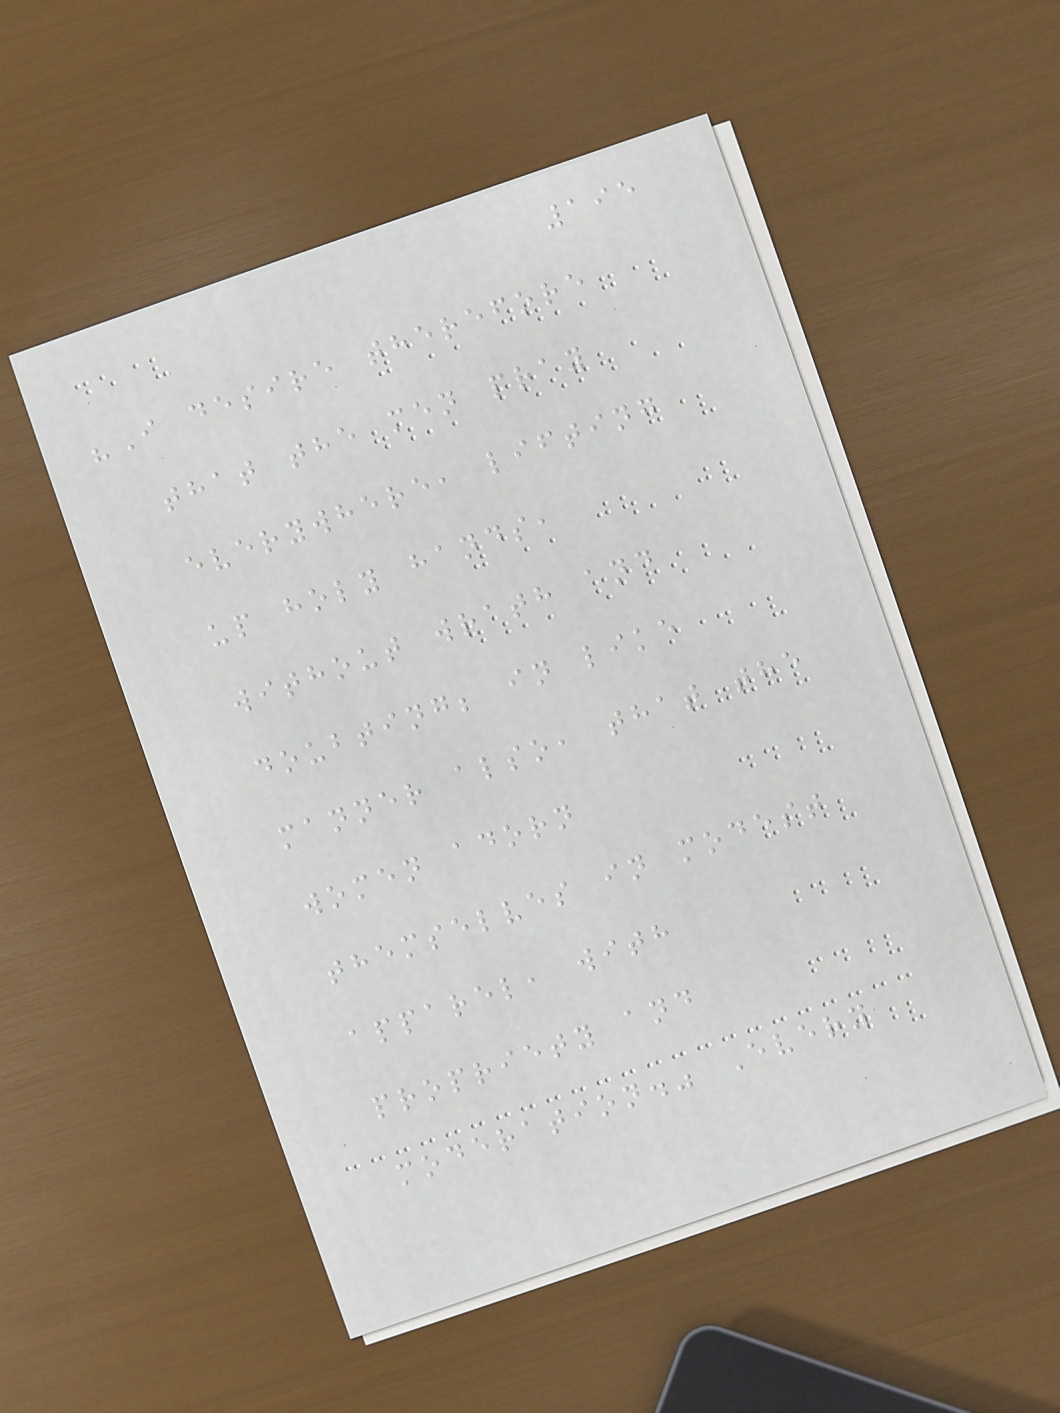195
"I desire therefore
that the men pray
everywhere, lifting
up holy hands,
without wrath and
doubting; in like
manner also, that the
women adorn
themselves in modest
apparel, with
propriety and
moderation." Every
